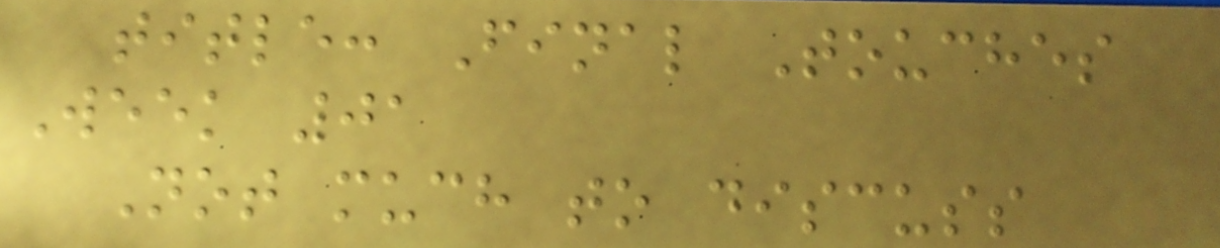title: Final Touches
Week 01
Not much to discuss
